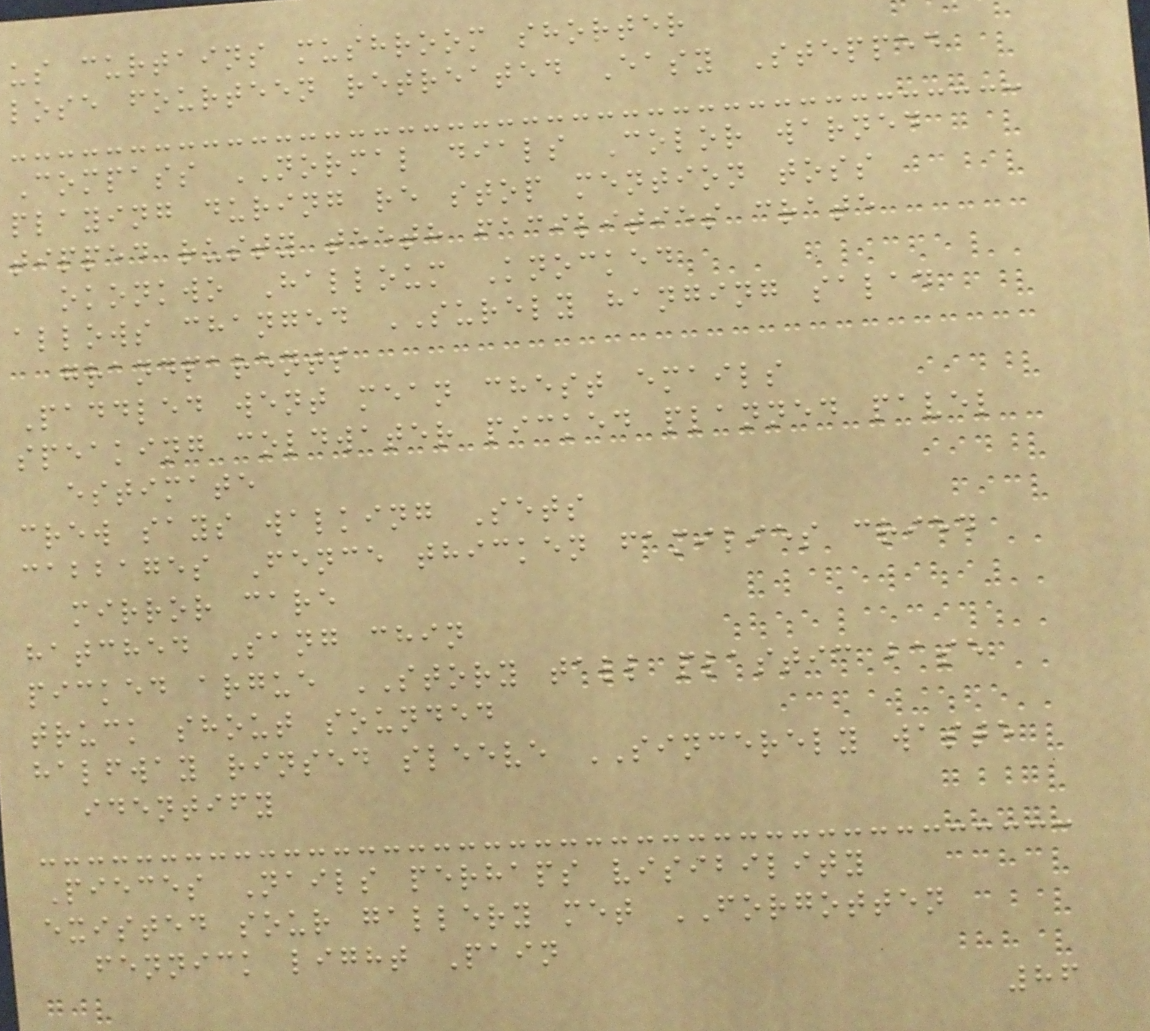us curtains mushroom shorter
lose fourteen retreated Easy Stepped
Compass NORMAL dials Color warned
playing during re stop mention toss
tipped rusty teeth facilities crate
okonkwo Halloum Knocked
allows changed SURELY hanging salad
grandparents
Paddled went mean chest emails
speaking coldwater picked planned pavel
estimate
crew says walking Sets
cabbages Fence thicken families cried
mirror care
hatched Sang chin
picked argue STORY tall plastic base
truck shout sounded
halfway rinsed sleeve SINCERELY waste
identify
Pieces Nails perhaps visibility
existed sour gallery met FORGOTTEN
fennick light Pain
86
